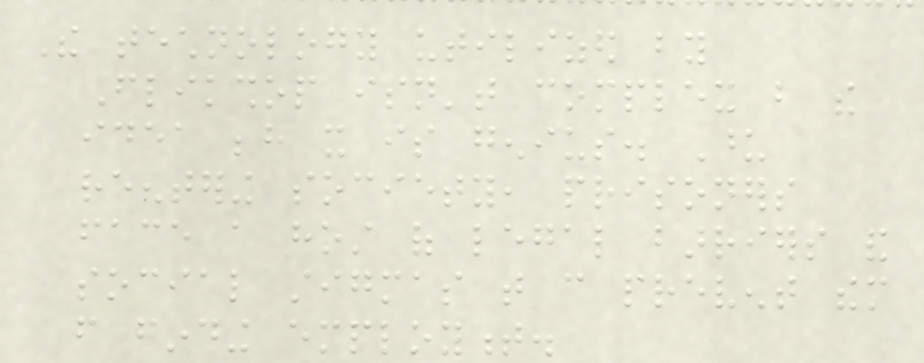The technology utilized by
Flikshop isn't complex but the
idea behind it is genius. Upon
reentering society, prisoners
face a host of legal barriers and
social stigmas that can prevent them
from finding employment.
